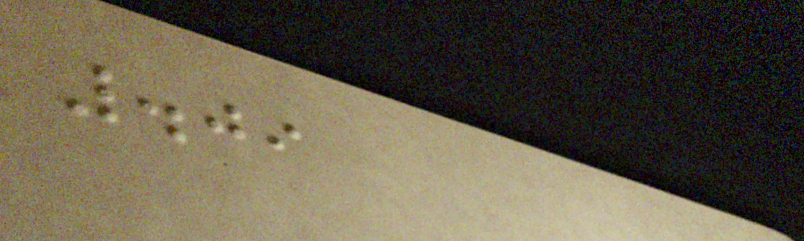.09
